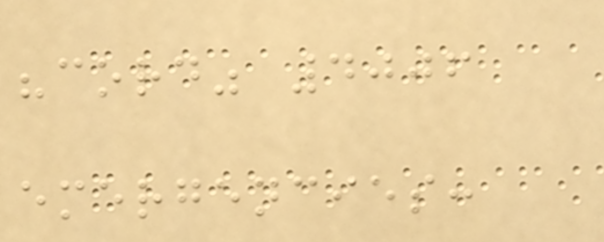"cord" 4006
emergencies:
